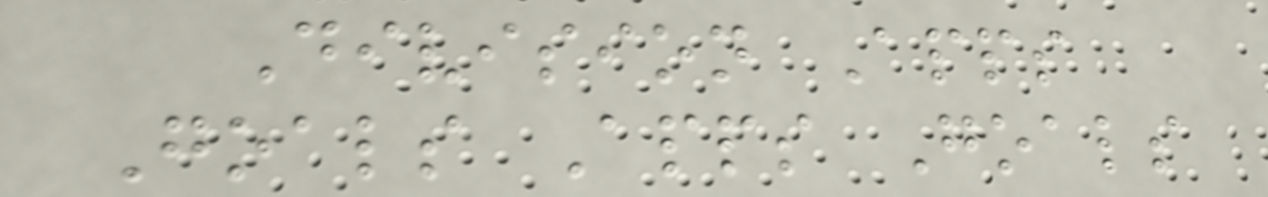Division Apps
Goals Apps Goals
